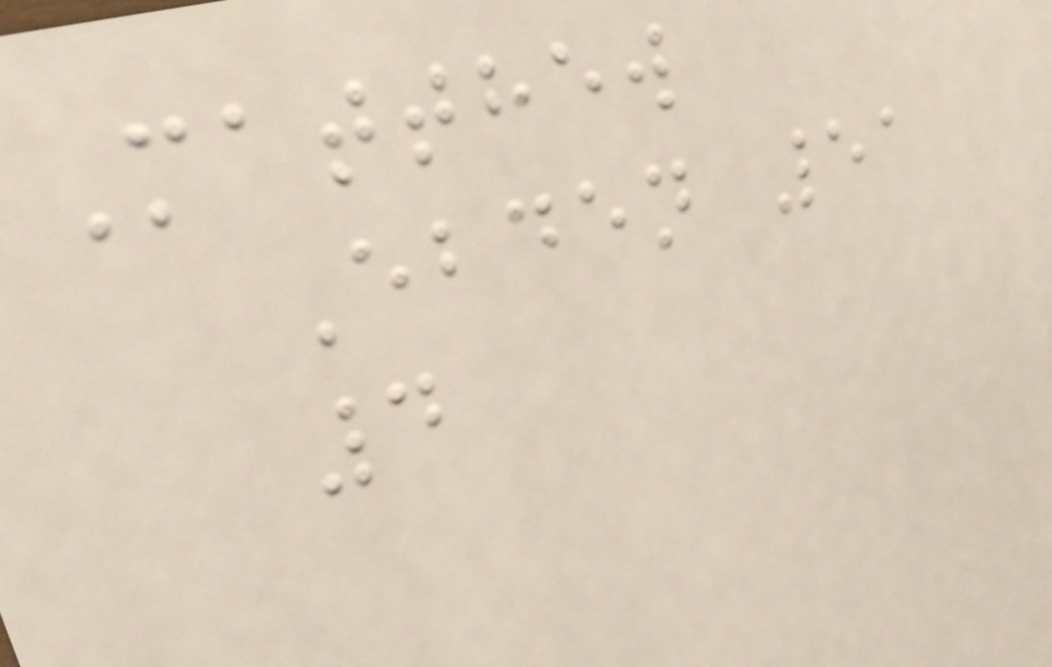Matthew
Ebden 51
4
